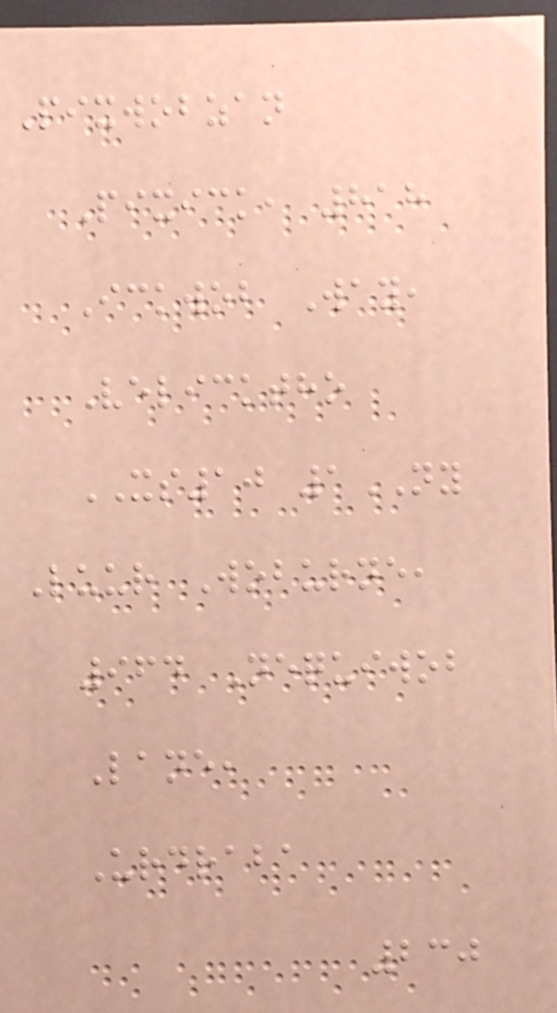Pixwobzan
Pixick, 818
Ickwob Way,
Velicktho
XS10 1NY
Luur Woburne,
964 Nequiwob
Lane,
Urdraba
230
